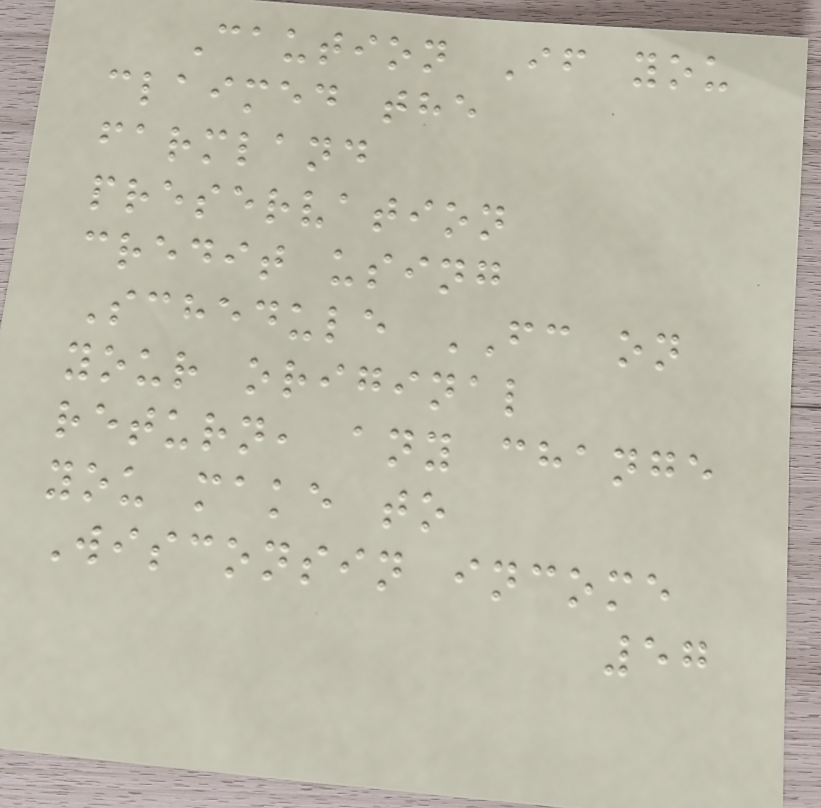Caution If you
claimed the
farmland
preservation
credit using
Schedule FC on
your original
return, any change
you make to
Wisconsin income
57
